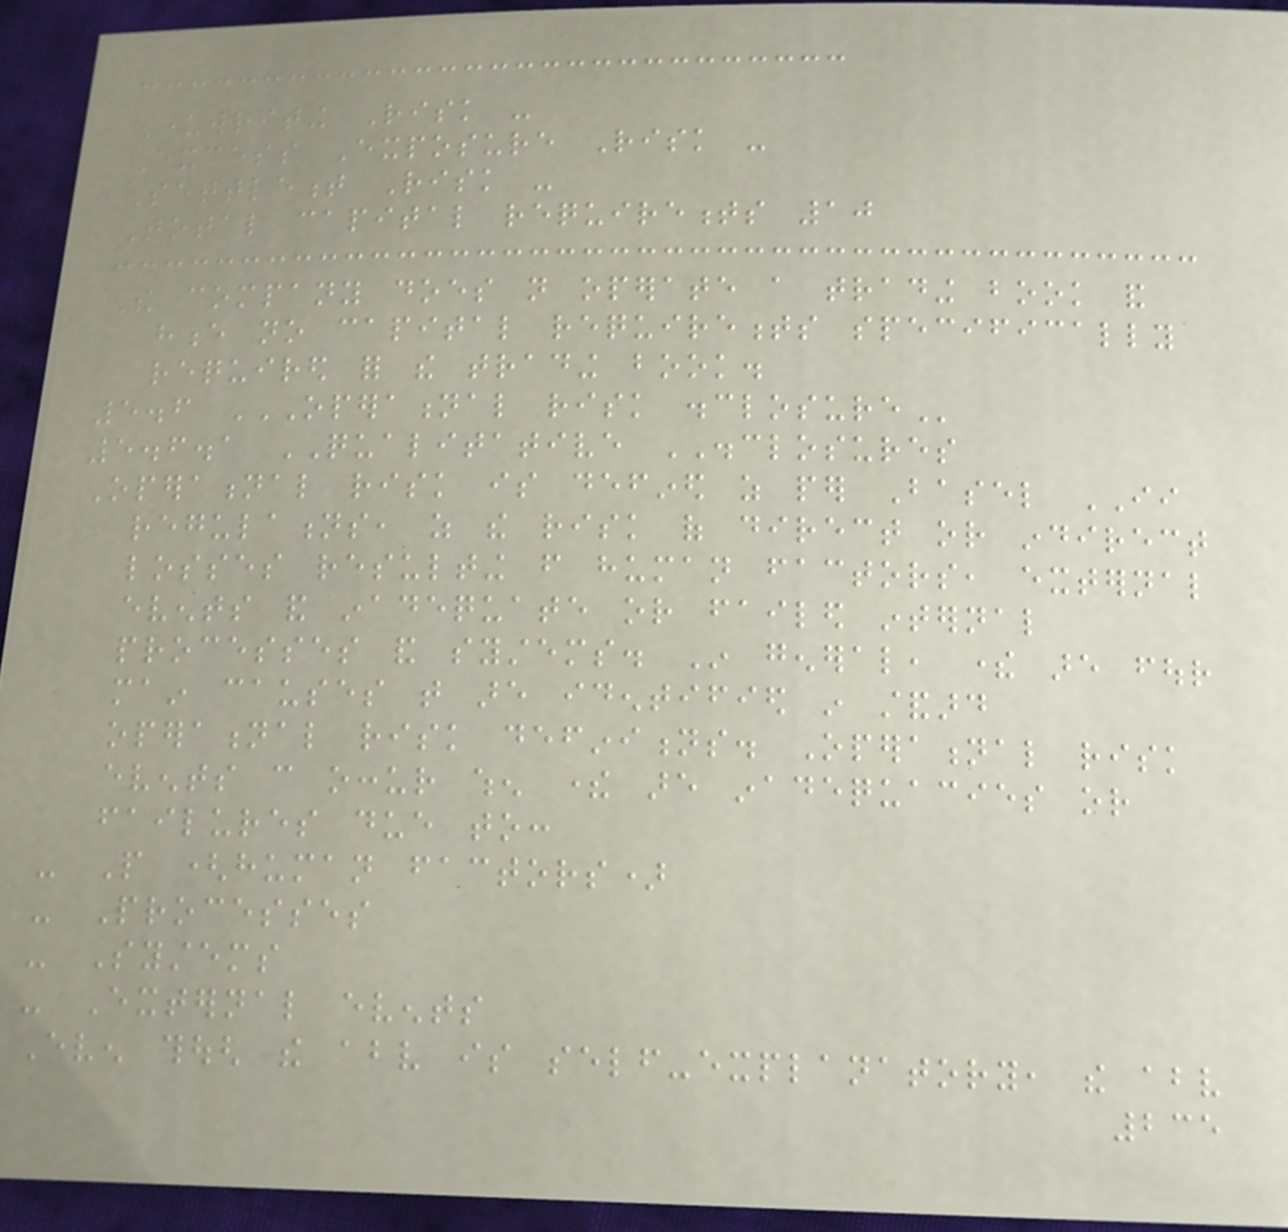Underwriting Risk -
Excess Exposure Risk -
Settlement Risk -
Total capital requirements 10
The company does not operate a trading book and
hence no capital requirements specifically
required for the trading book.
5.6 OPERATIONAL RISK DISCLOSURE
5.6.1 QUALITATIVE DISCLOSURES
Operational risk is defined as per Basel II
regulations, as the risk of direct or indirect
losses resulting from human factors, external
events and inadequate or failed internal
processes and systems. In general, there are four
main causes that are identified in standard
operational risk definitions. Operational risk
events can occur when there are inadequacies or
failures due to:
- People (human factors)
- Processes
- Systems
- External events
Even though the above is self-explanatory, the above
235
